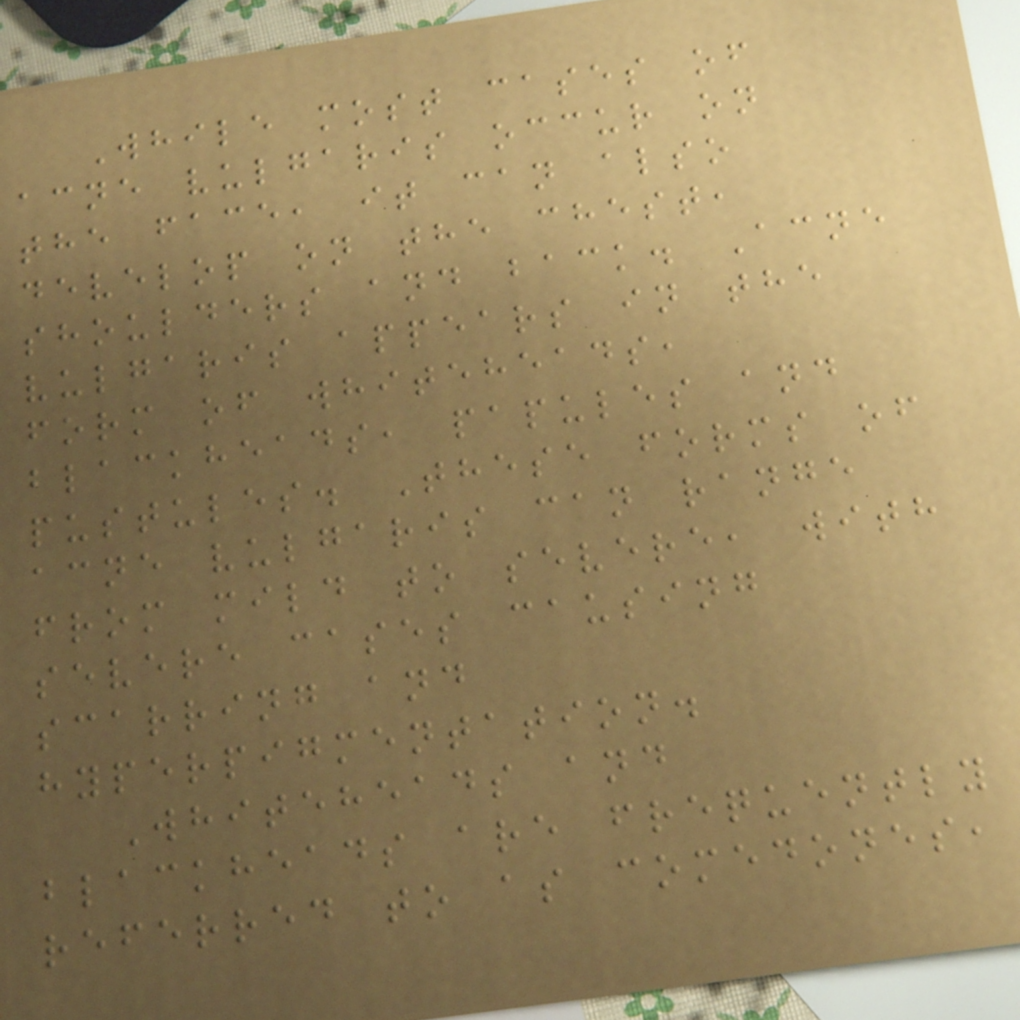While most cases of
acne vulgaris occur on
the face, it can also
develop on the chest,
shoulders and back. Acne
vulgaris appears in the
form of whiteheads,
blackheads, papules and
pustules. These forms of
acne vulgaris can range
from mild to severe, with
severe cases causing
scarring and
hyperpigmentation.
Whiteheads and
blackheads are frequently
referred to as comedones,
